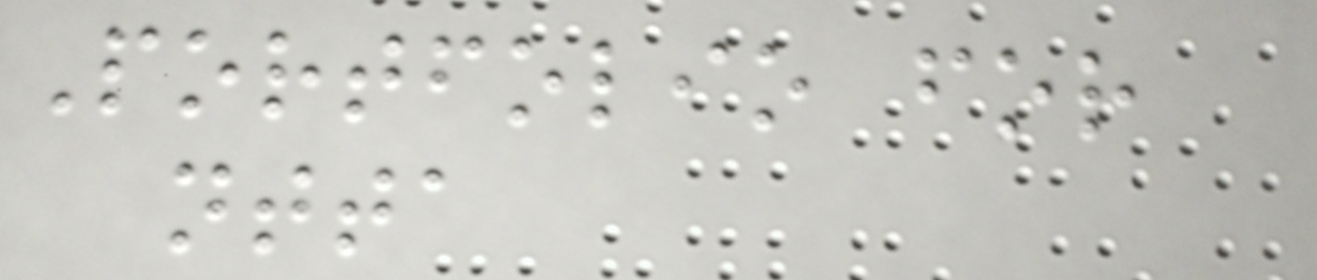Portfolio for
ntta
